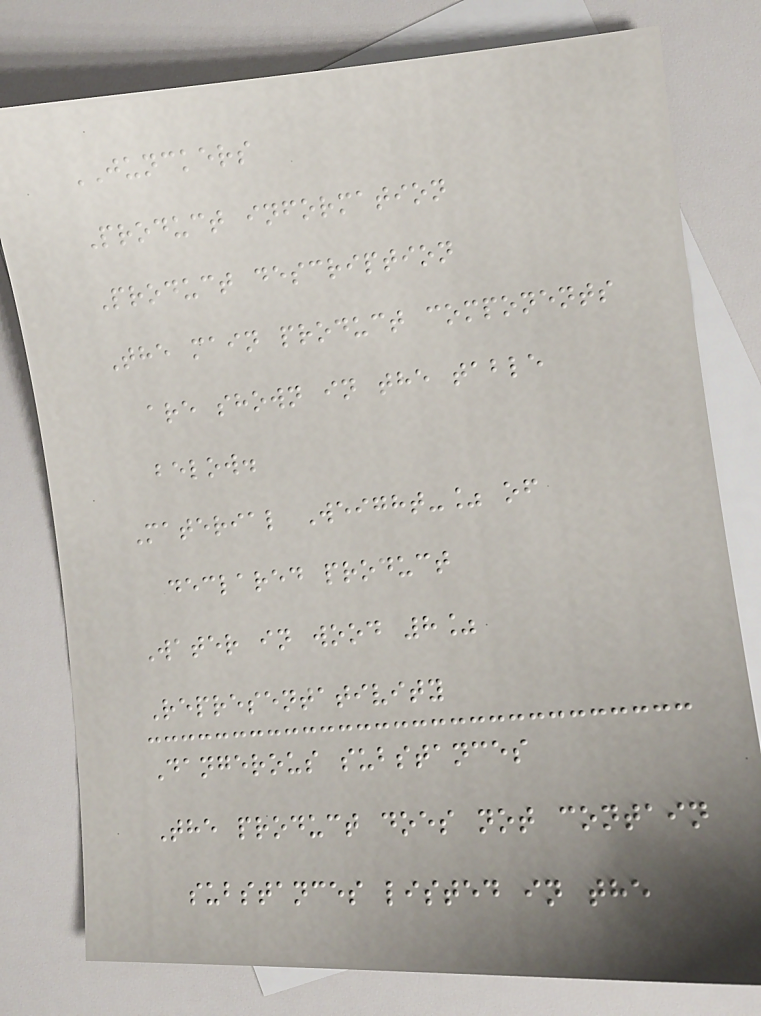JUNCKERS
Product information
Product description
The main product components
are shown in the table
below.
Material Weight-% of
declared product
Water in wood 8%
Representativity
Dangerous substances
The product does not contain
substances listed in the
